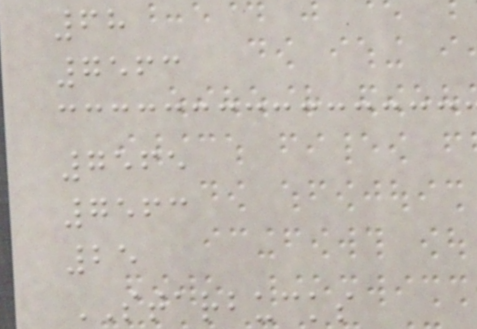68
7563
7565
7563
25
STARBUCKS
